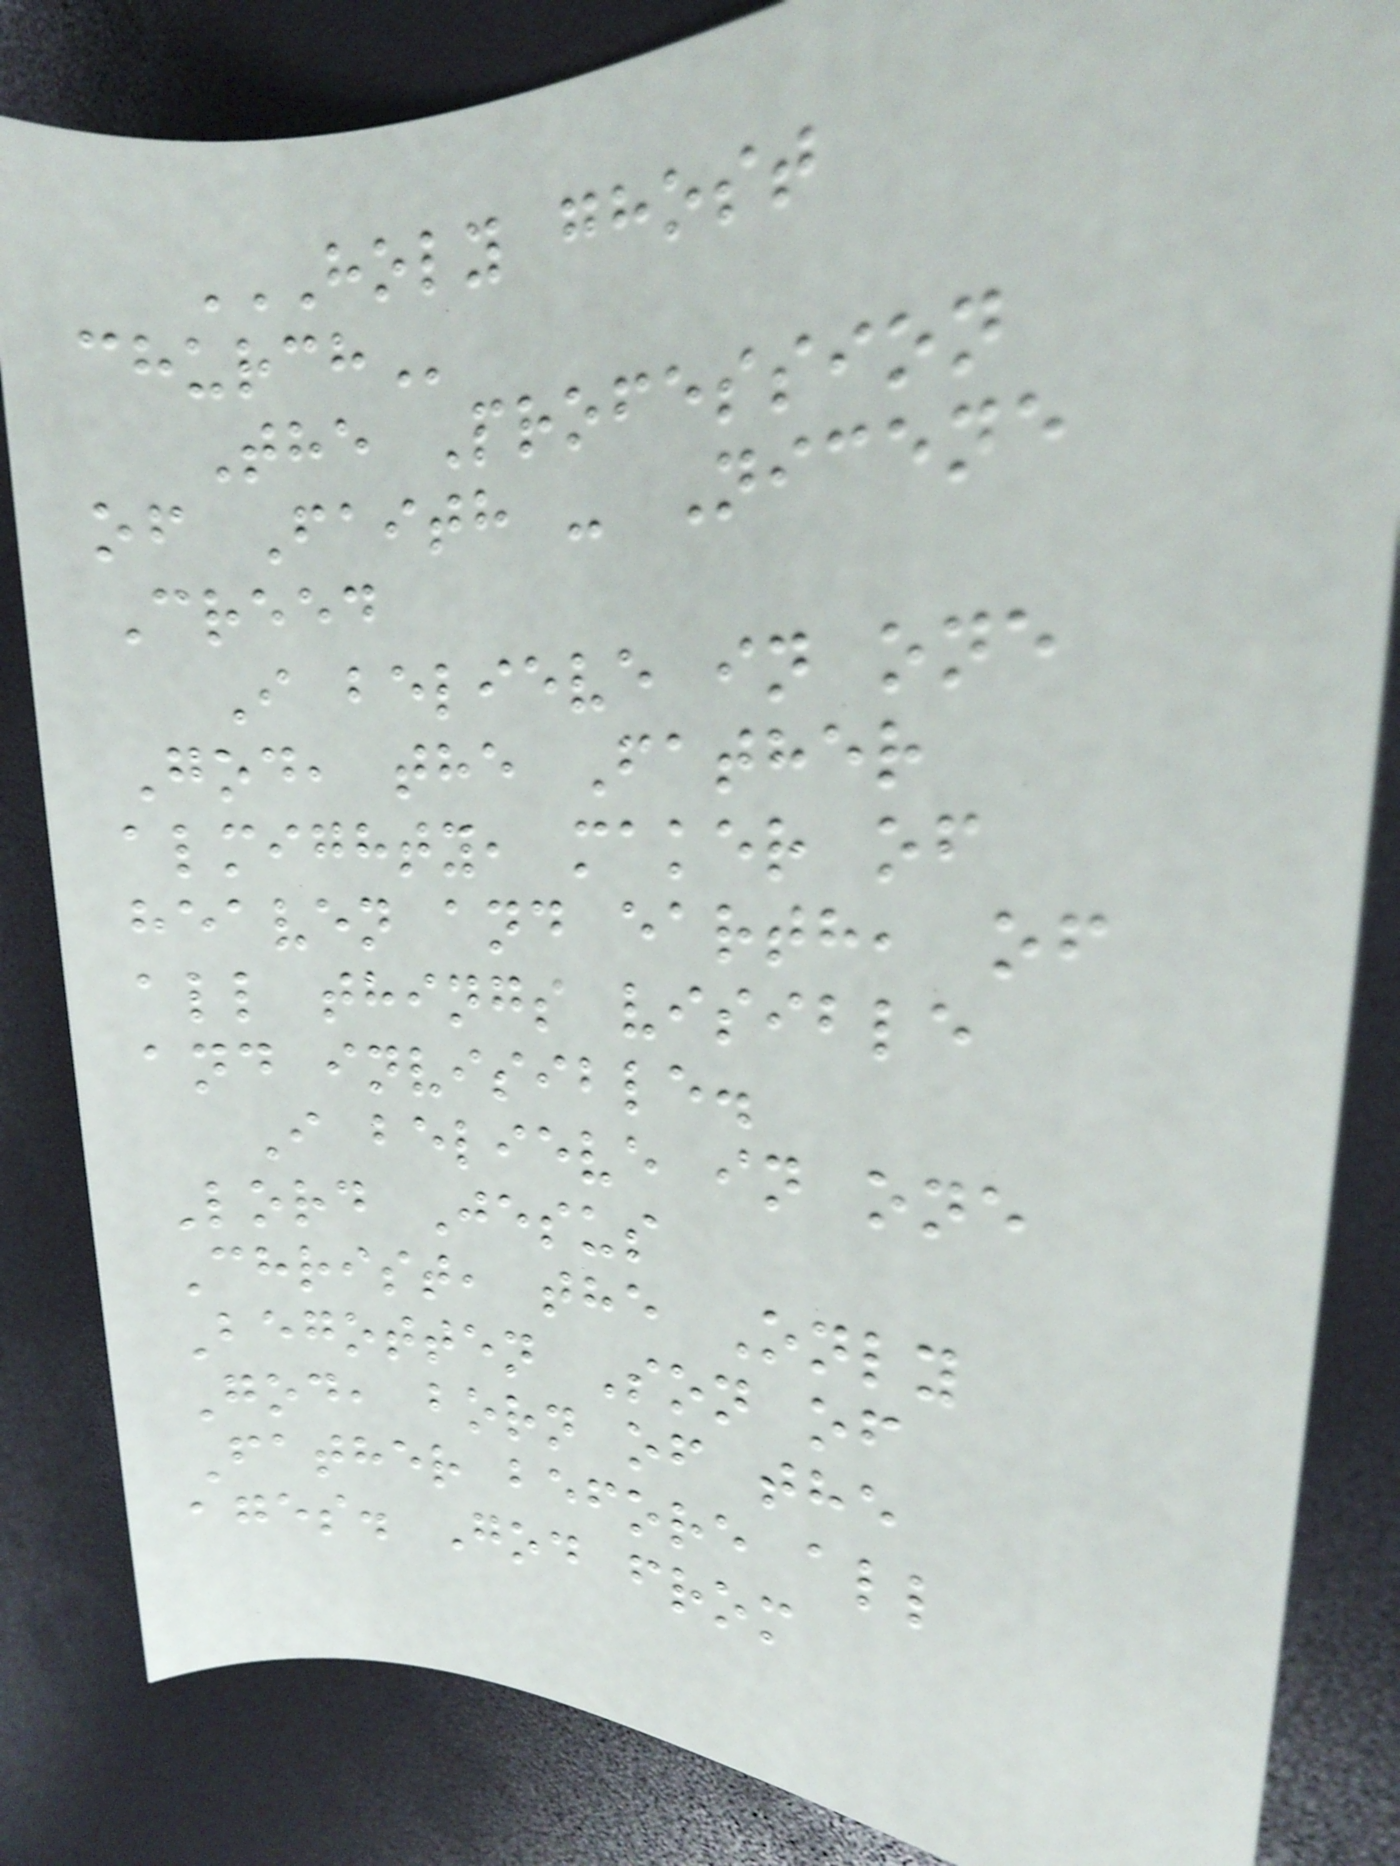HOLY GHOST
CHURCH
The Profession
of Faith - Nicene
Creed
I believe in one
God, the Father
almighty, maker of
heaven and earth, of
all things visible
and invisible.
I believe in one
Lord Jesus
Christ, the Only
Begotten Son of
God, born of the
Father before all
ages. God from
